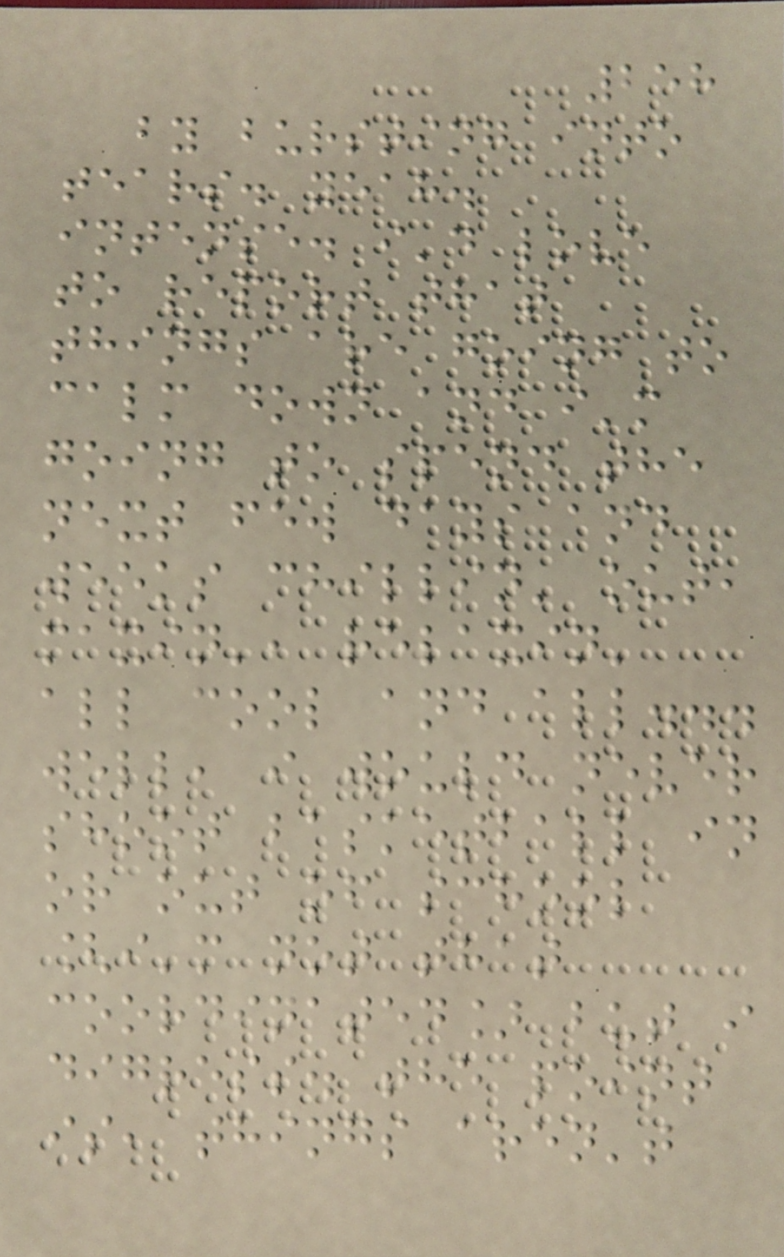258
by bursting into
tears. yeah.
intense. i'd love
to report that
things are going to
calm down and i'm
going to spend the
next few days and
weeks chillin' out,
maxin', relaxin'
all cool and all...
well, i would never
shoot basketball in
or out of school
[i'm not that
coordinated] but i
digress. the point
is, things aren't
